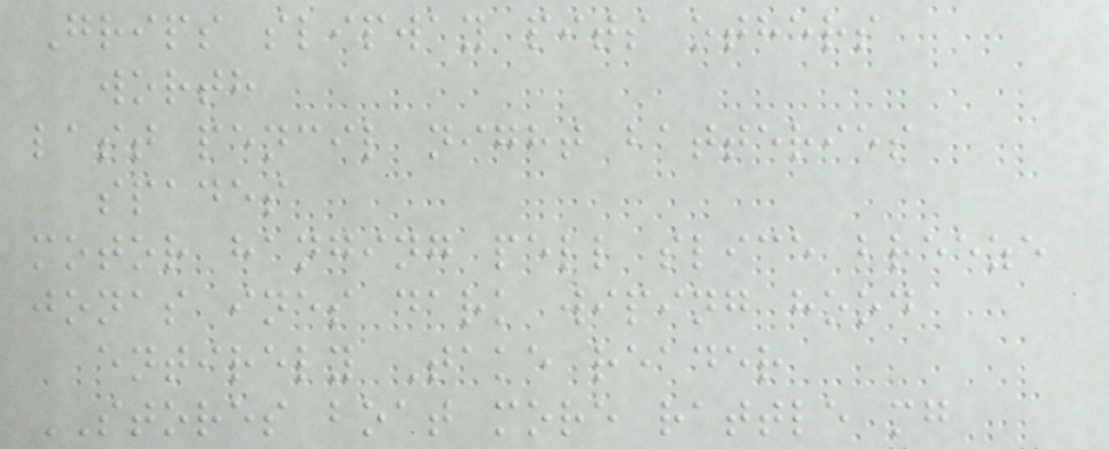Grips slipway pits others
worth
last pencil night batteries
spades
motor hanging pell slice breeze
jonas ines dark wiping hood
entirely Take reader
STORES boat more rattle mg
